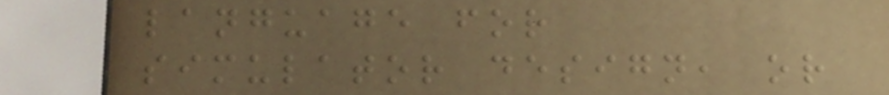language for
simulator design, or
